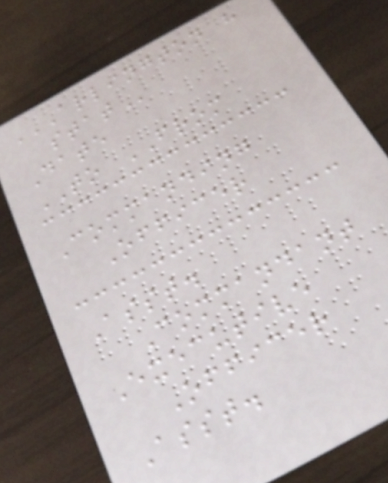ARLINGTON H
STAT
Date
TO FROM
Commanding
Officer
Asst.
Commandant
Executive
Officer
Asst.
